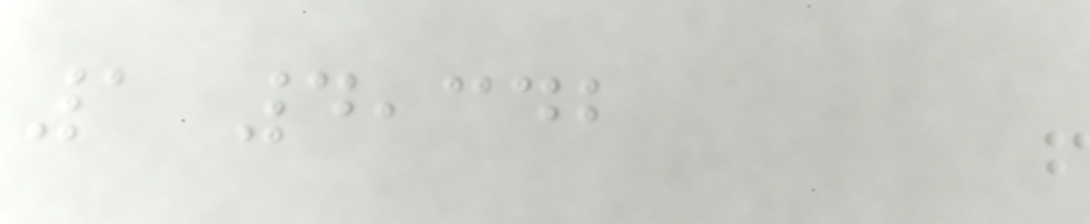1 4,342
